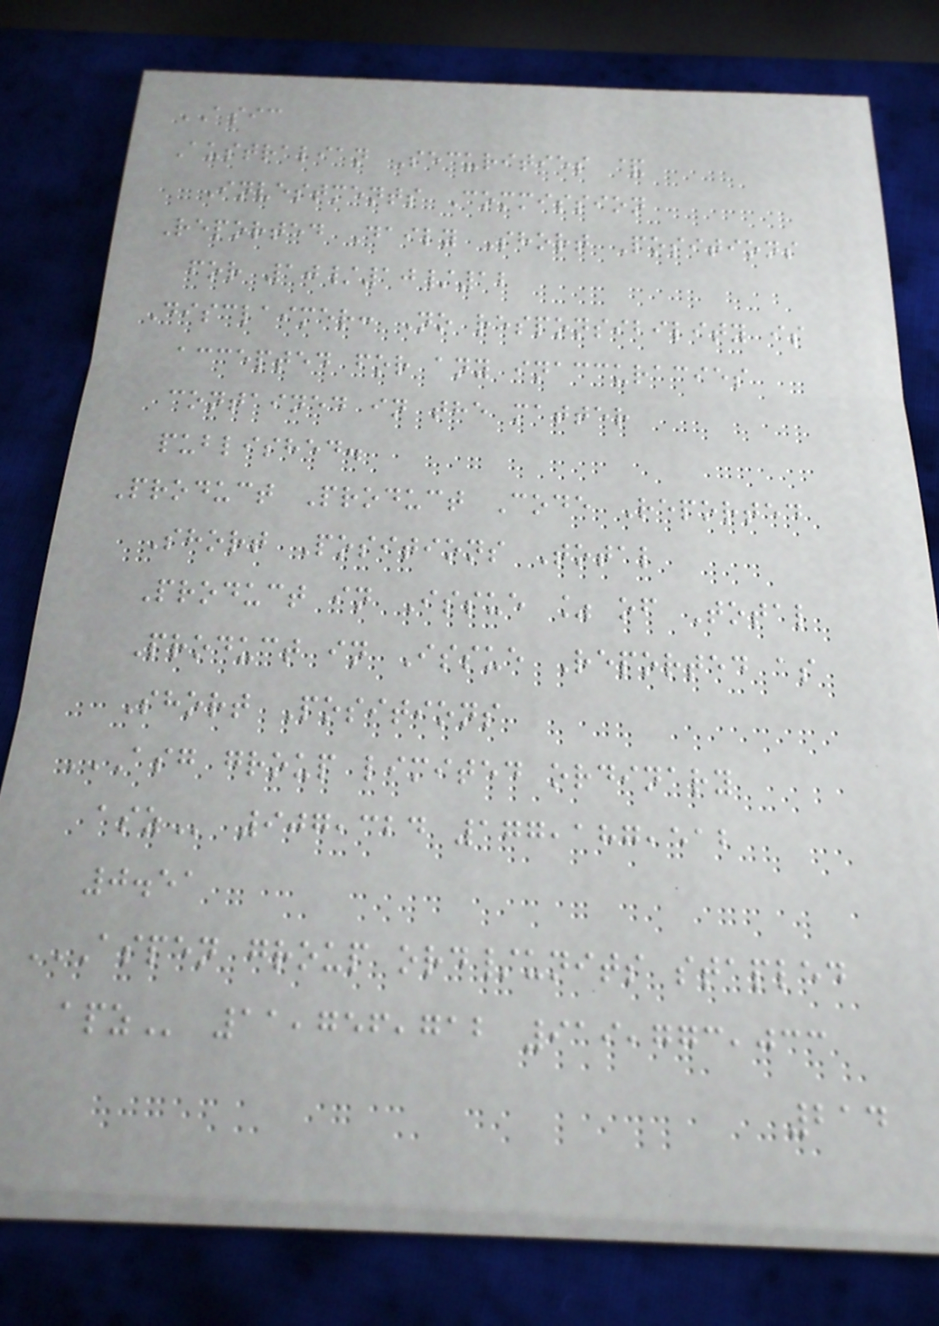ASIC
Australian Securities &
Investments Commission
Reported Daily Short Positions
for 10/10/12
Disclaimer: No responsibility is
accepted for any inaccuracies
contained in the matter
published.
Product Product Code Reported
Short Positions Total
Product in Issue % of Total
Product in Issue Reported as
Short Positions
ASG GROUP LIMITED ORDINARY
ASZ 907,324 177,187,512
0.51
ASPEN GROUP ORD/UNITS STAPLED
APZ 11,756,712 919,773,033
214
